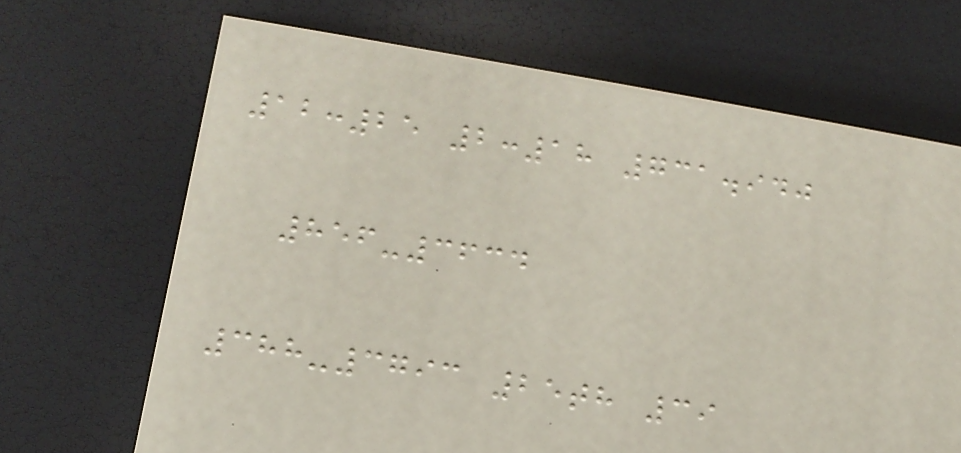12:25 2:18 731.940
856-3634
388-3793 25th 39
